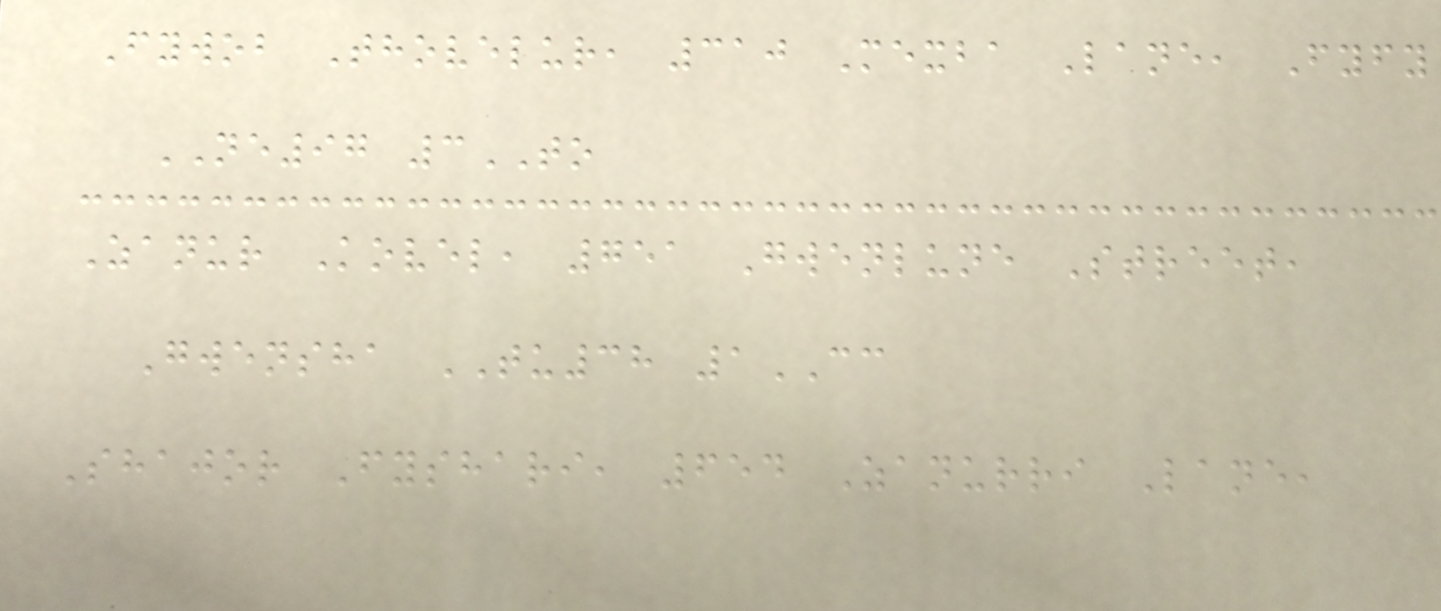Fywob Thovelur, 310 Mexba Lane, Fyfy
NE97 3TO
Zanur Kovel, 751 Gwenlune Street,
Gwensha TU38 1CC
Shajor Fyshari, 654 Zanurri Lane,
